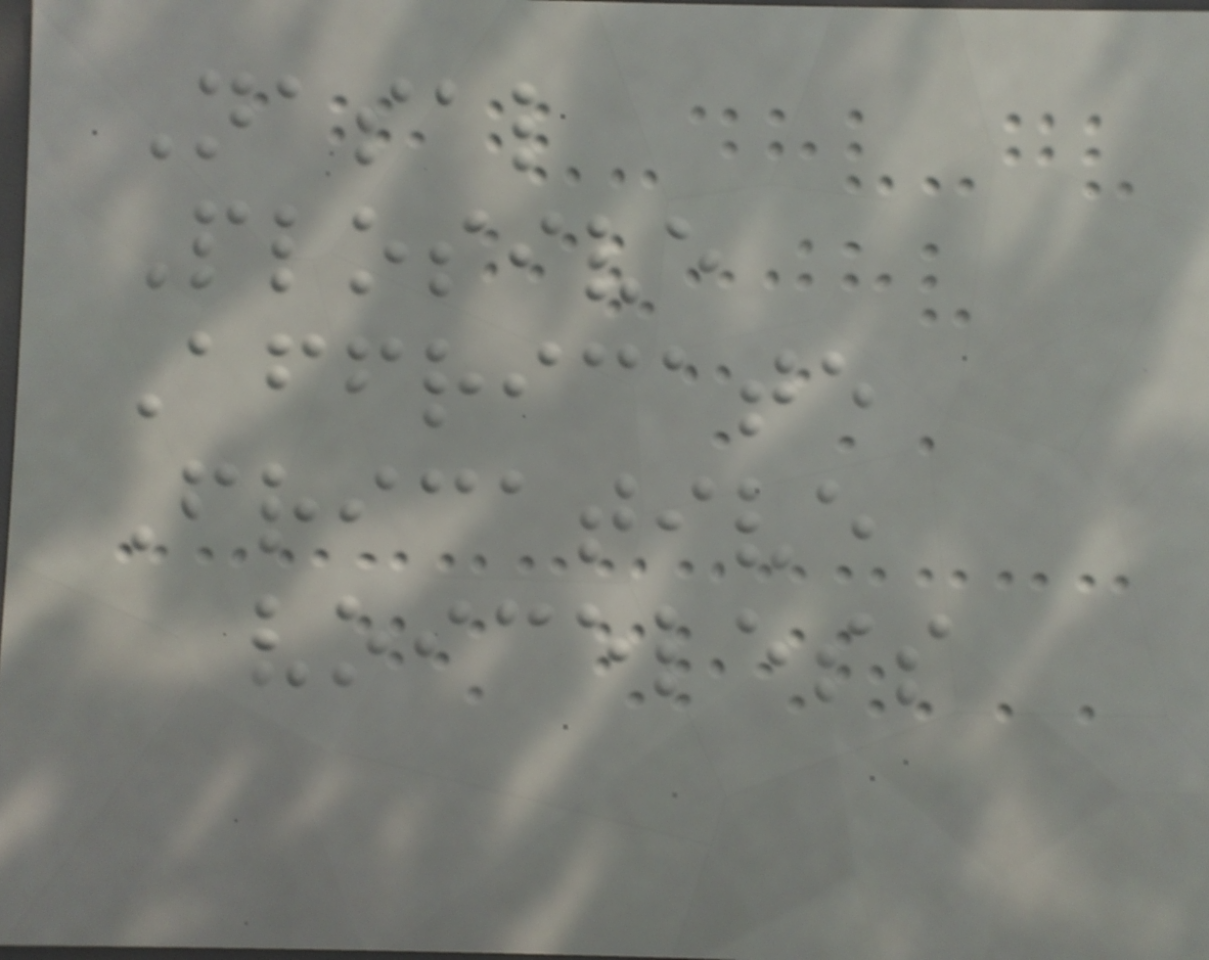Nasal
Plosive
Affricate
Fricative
voiceless
